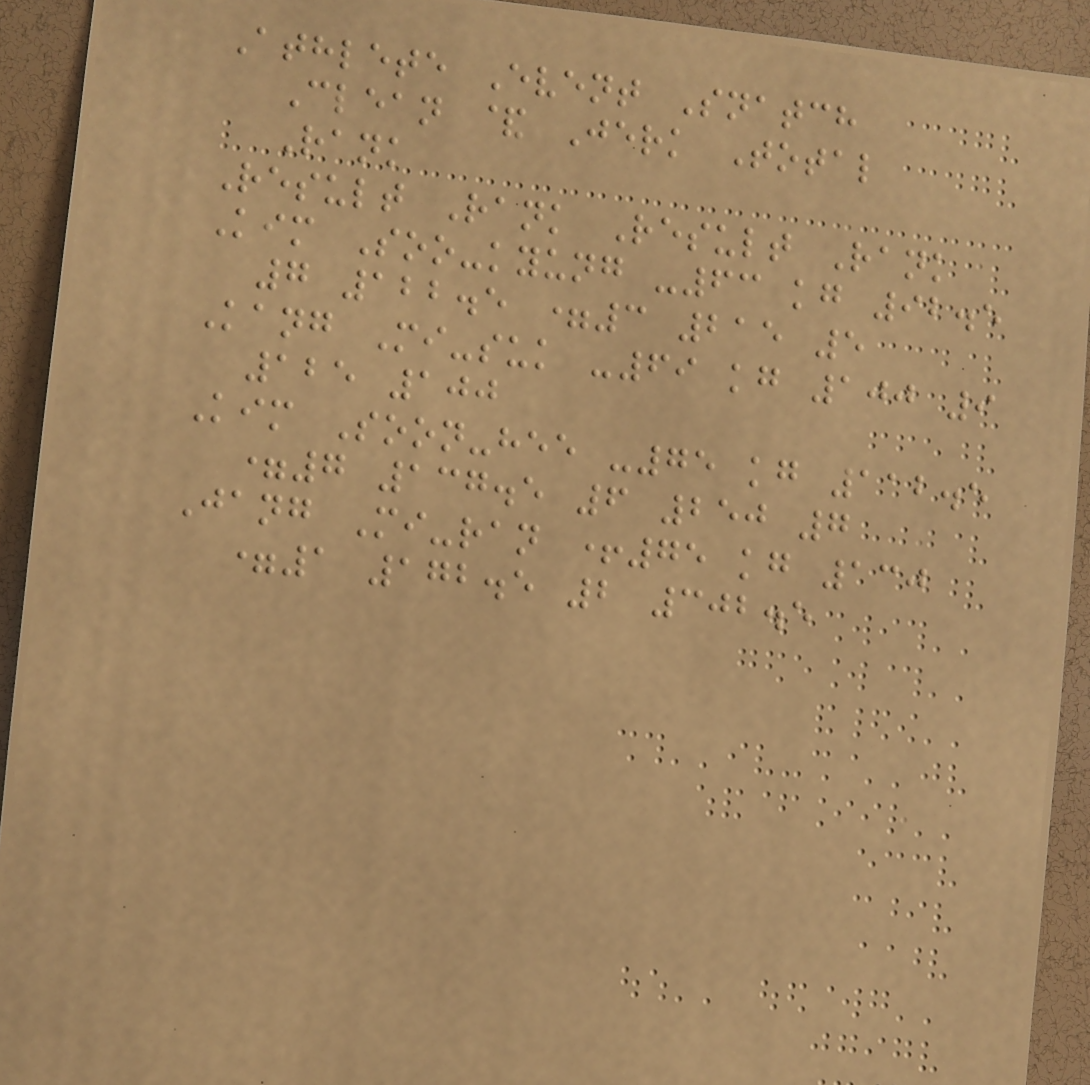Athlete Event Snatch
Clean & Jerk Total
Rank
Result Rank Result Rank
Kim Soo-kyung -63 kg 92.5
7 122.5 =3 215 5
Kang Mi-suk -69 kg 100 9
125 100
Kim Soon-hee -75 kg 112.5
=7 137.5 6 250 7
Jang Mi-ran +75 kg 130
=1 172.5 2 302.5
